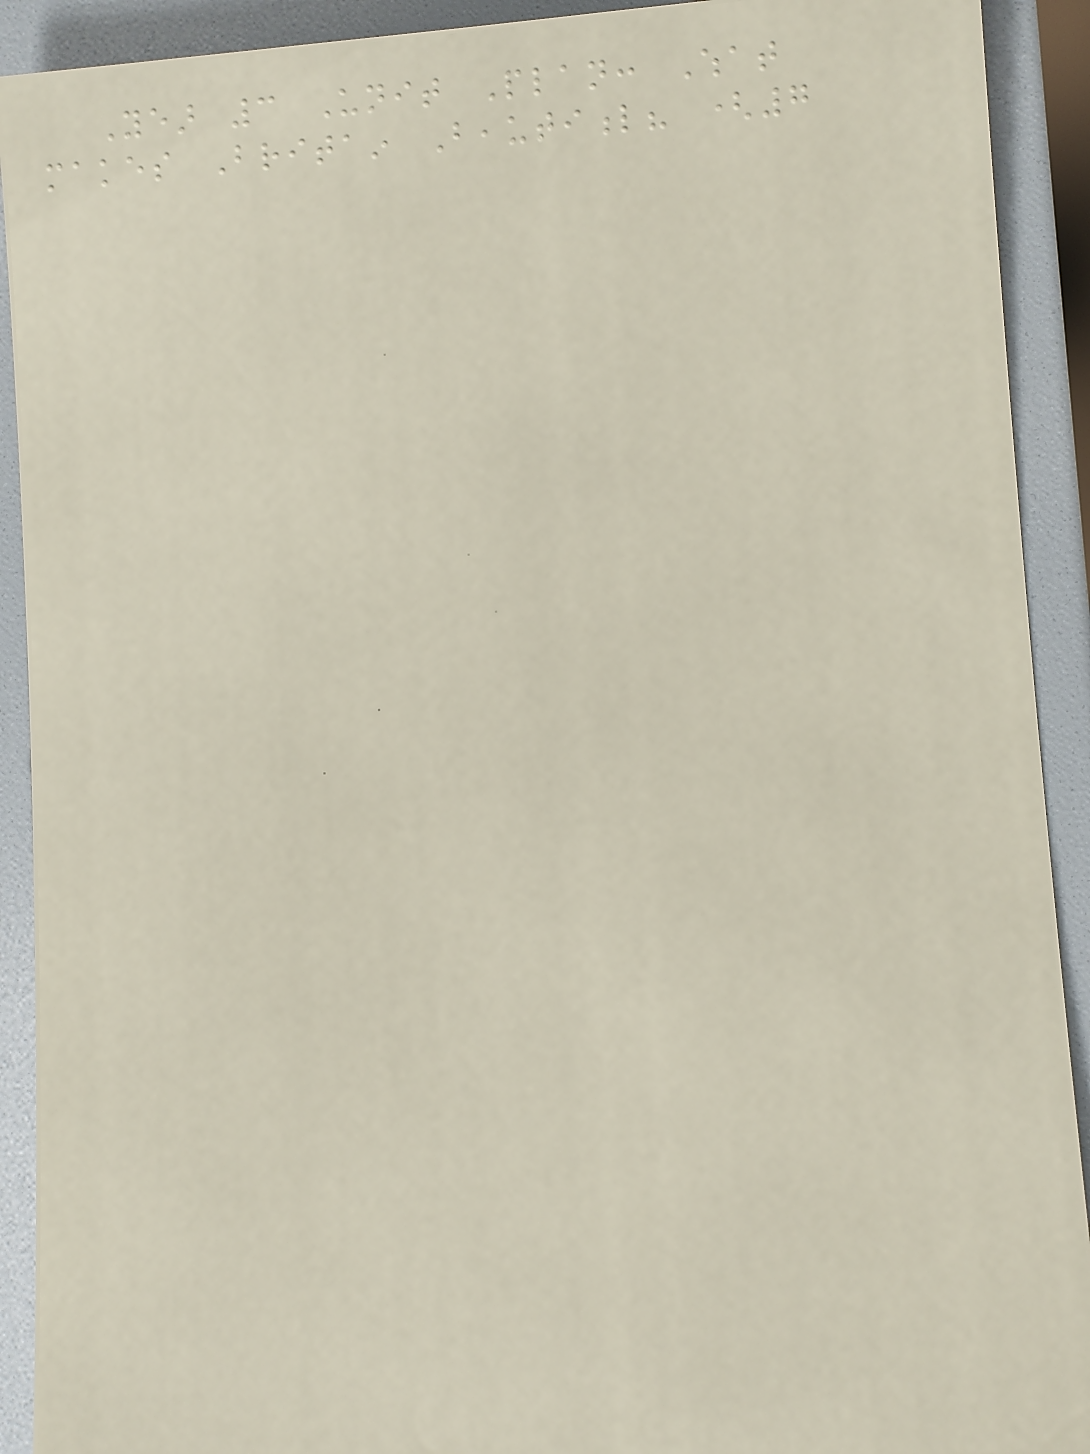Year 3 Unit Plan: What
makes Britain Beautiful? (7
